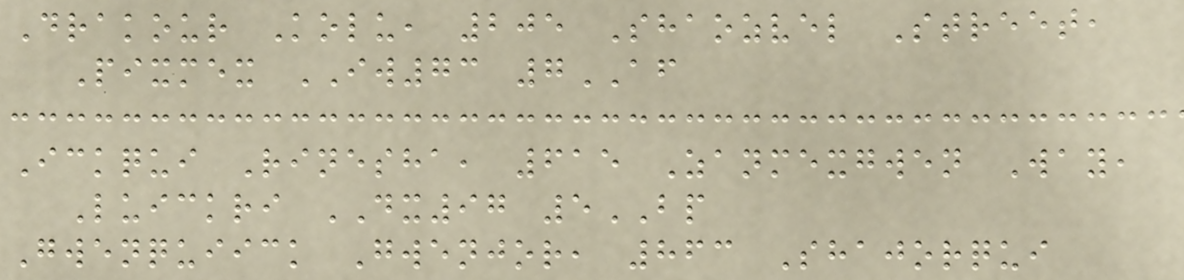Drakour Kolu, 205 Shaozvel Street,
Pixmex IW73 7AF
Ickqui Rinesha, 615 Zanmexgwen Way,
Luickri DX97 5BP
Gwenquiick Gwenjor, 863 Shajorqui
